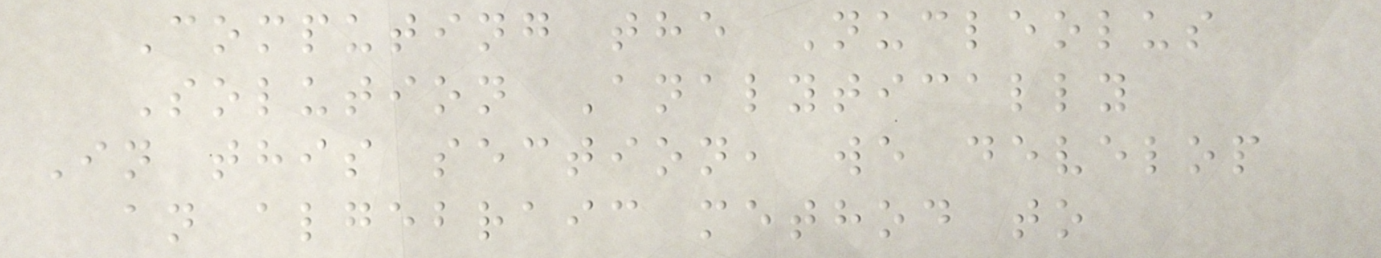Computing the Nucleolus
Solution Analytically
In this section, we develop
an algebraic method to
